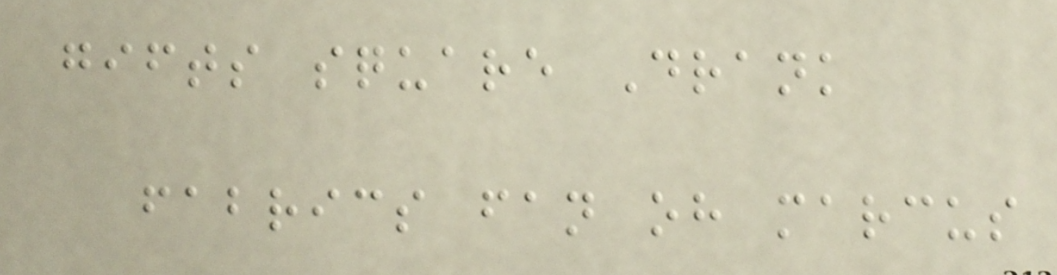gifts square Drank
fabrics fan oh marcus
